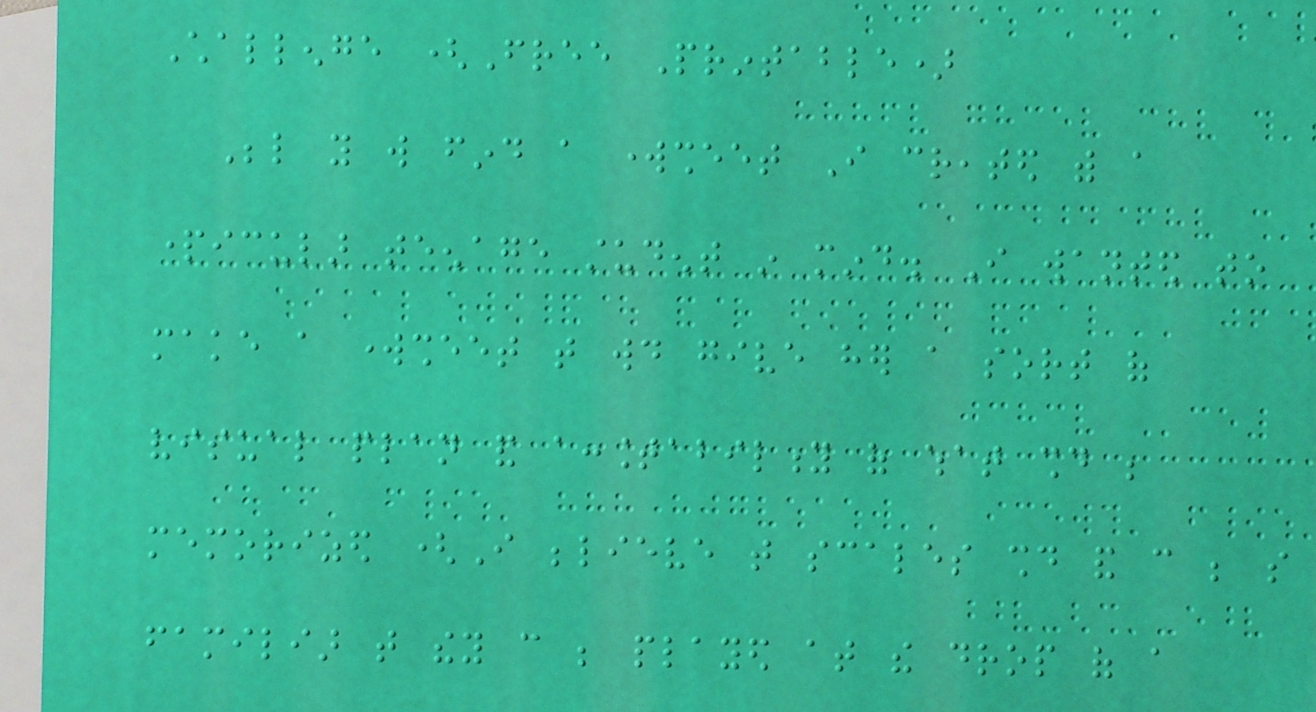Challenge (Free Printable)
Below you will find a worksheet I created with a
particular teenage student in mind. I wanted to
make a worksheet that would give her a sort of
visual plan and accountability of what should be
memorized (I believe that scales should and can be so
familiar that they can be played at the drop of a
